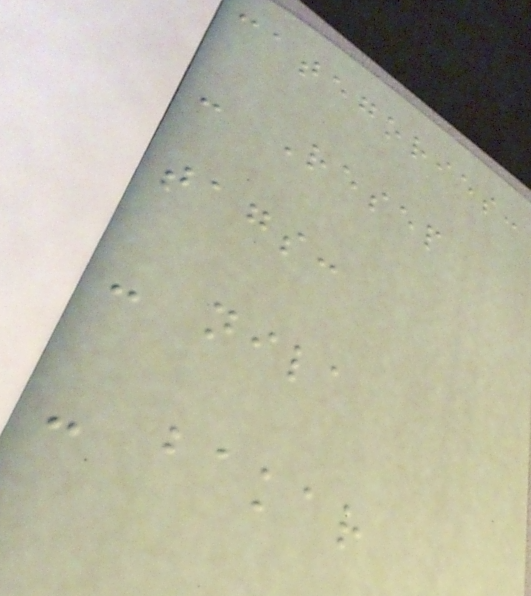categories:
- Resep
tags:
- nila
- bakar
